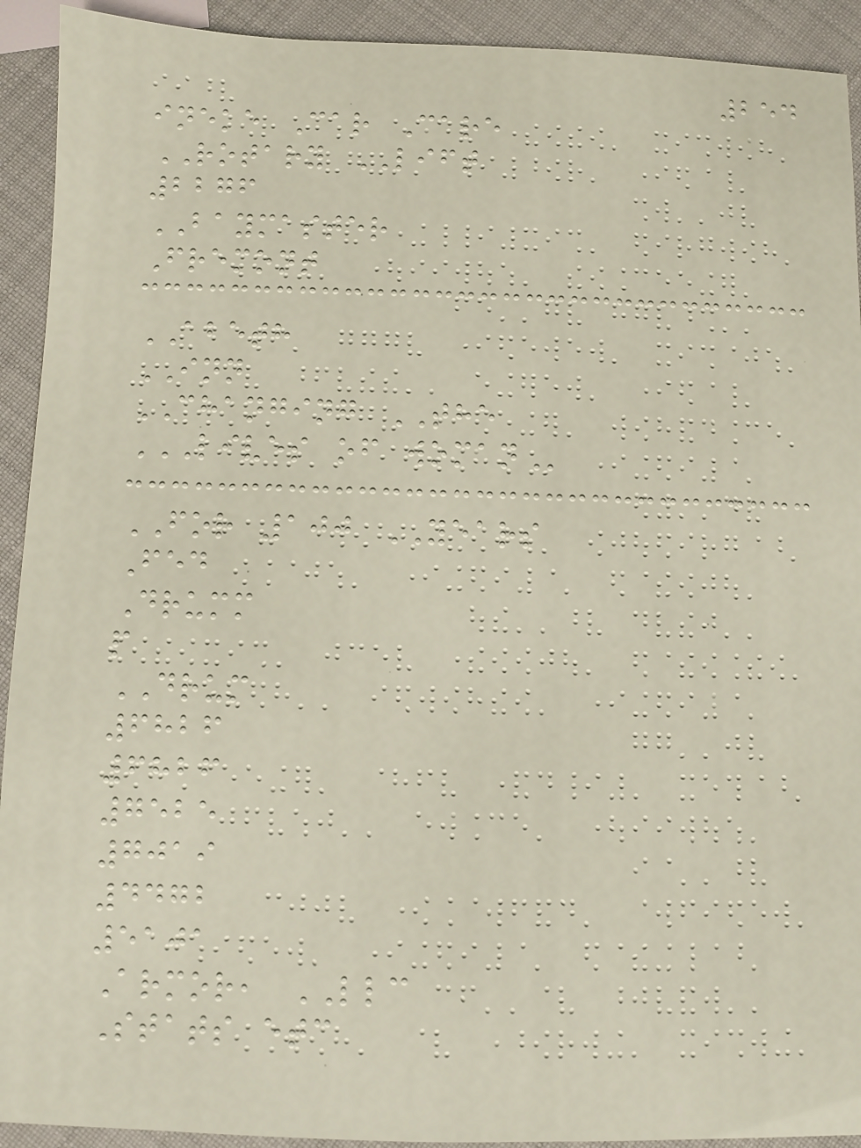254
ineke Car Care
ROTARY LIFT
2276
BAYMASTER
Fremont
ABETH
INN
CHANGING THE
LIVES OF WOMAN
FOR 100 YEARS
Fed
Drumm
p
DRUM
6826
6826
7525
7019
4472
5101
Armor, LLC
Stats etc
